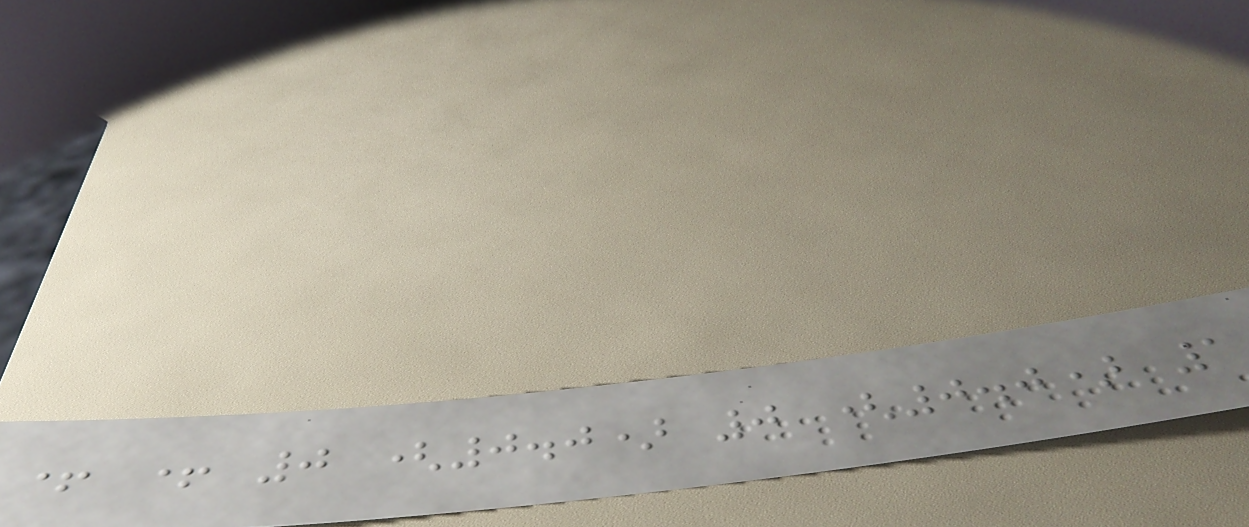+ + 0 (0.0) 0 (0.0) 1
